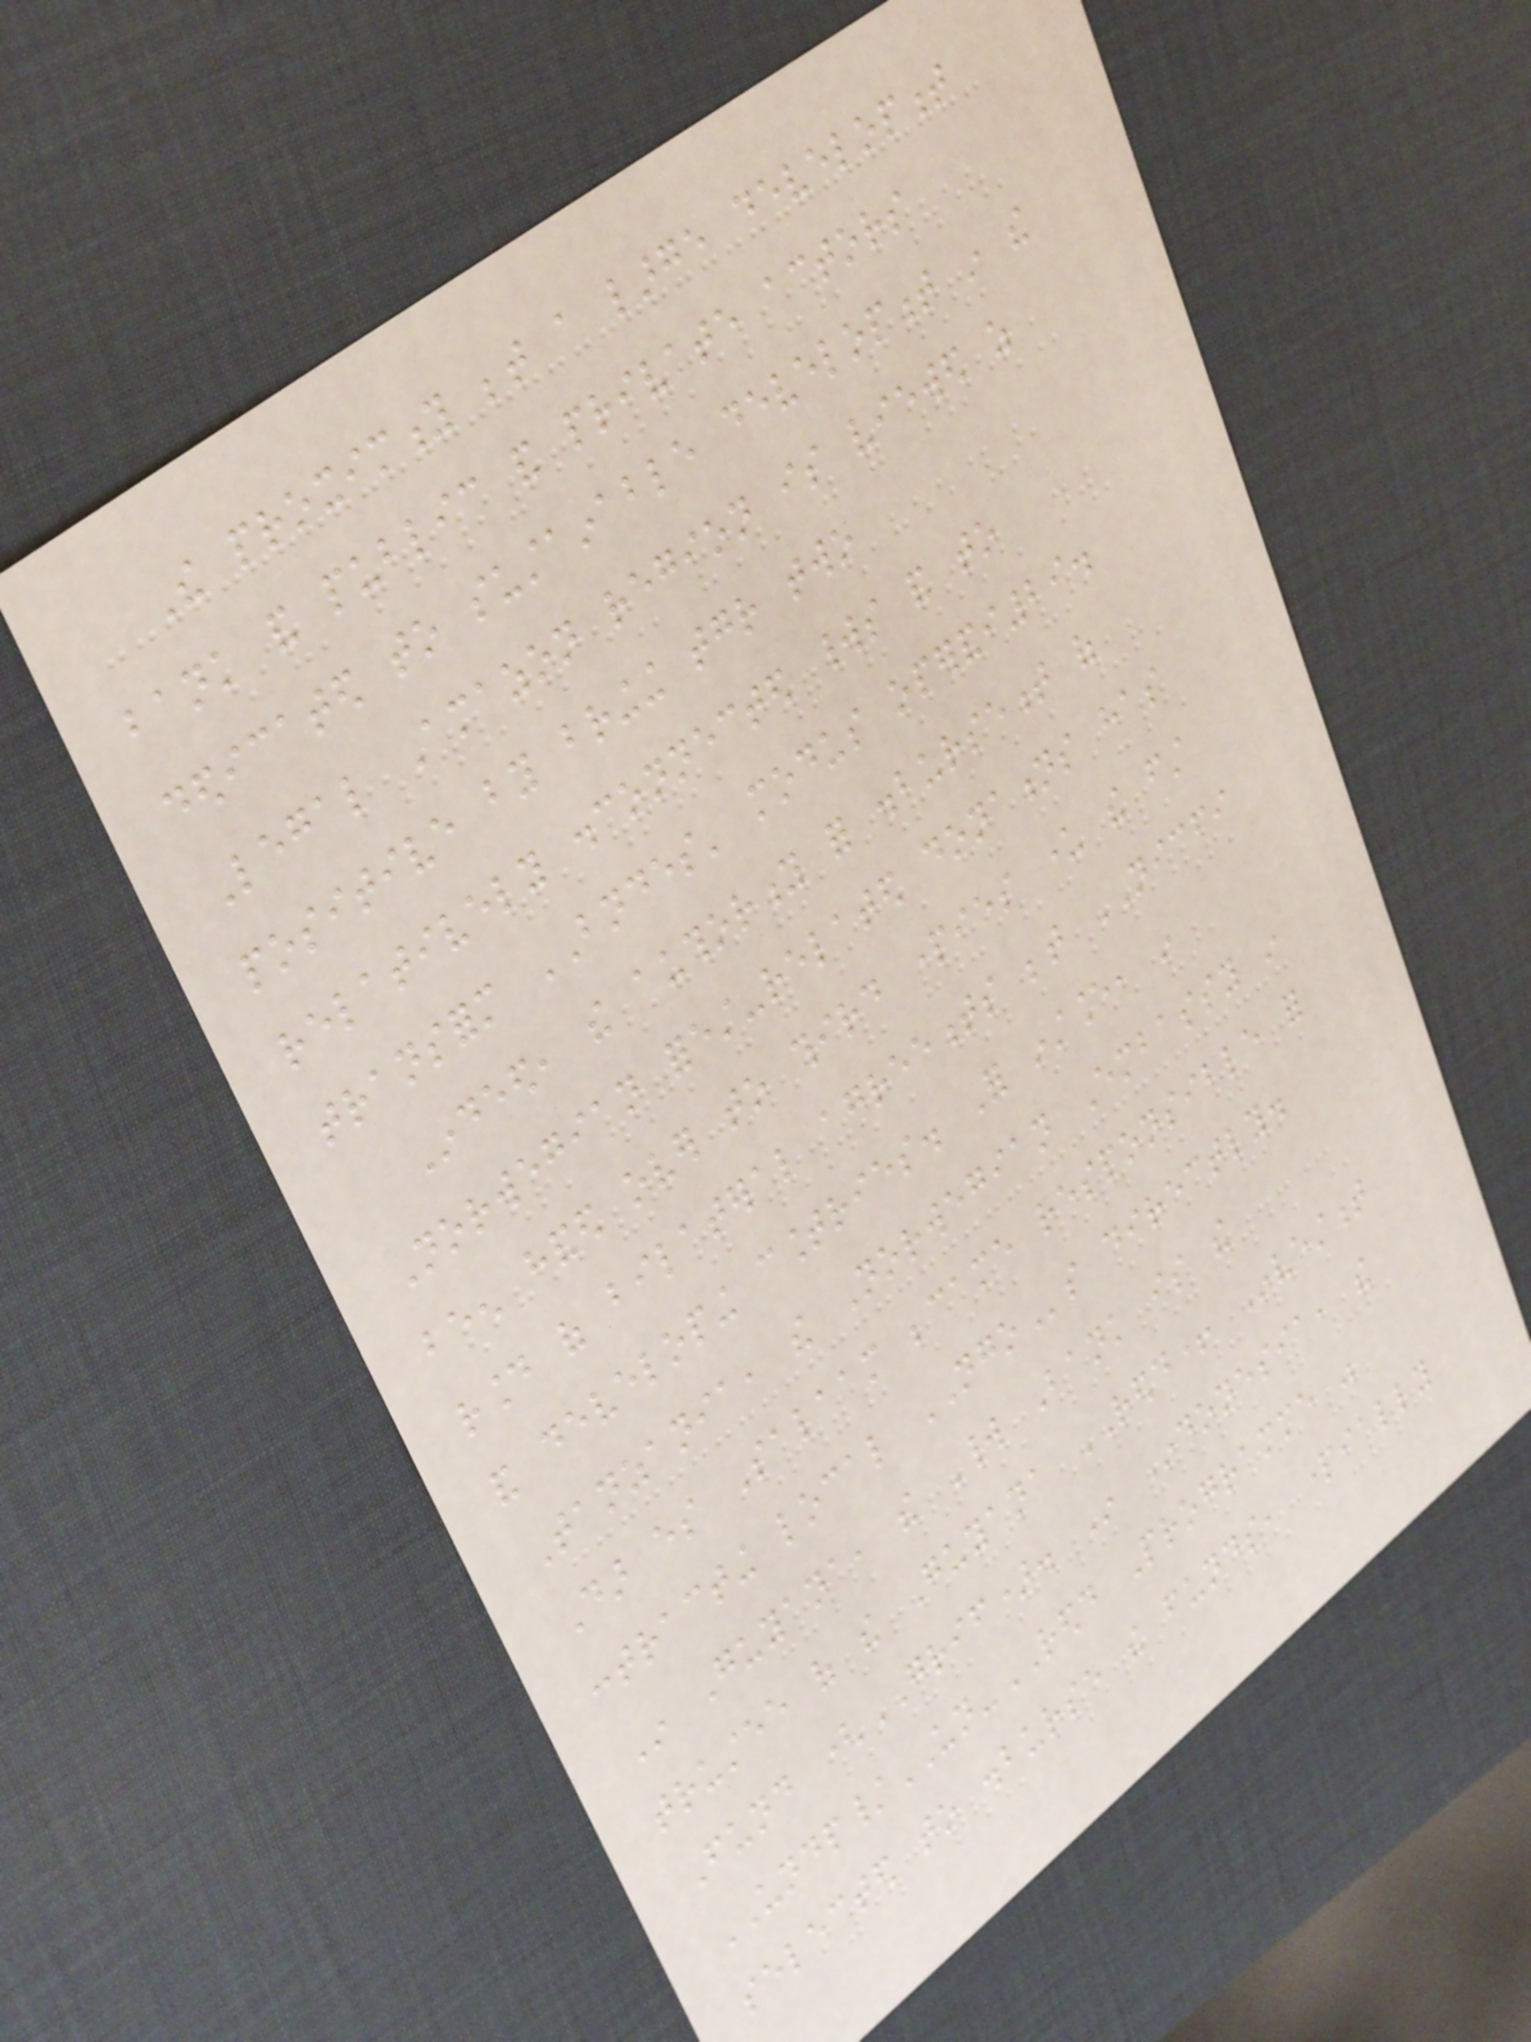The proximity between a large development
bank and public and private actors
dedicated to sustainable development in the
Legal Amazon region is viewed as
positive by bringing together two
relatively disconnected worlds and to
transform BNDES' modus operandi29.
Indeed, the authority for disbursement of
Norwegian forest-related donations has
been handed over to third parties under the first
round of bilateral agreements between NICFI
and developing countries. For instance, in
Tanzania, the Norwegian Embassy in
Dar es Salaam became responsible for
contracting local NGOs directly.
In Guyana, the World Bank is the
trustee of the Guyana REDD+ Investment
Fund (GRIF). In Indonesia, the
UNDP/UN-REDD Programme was
selected to disburse the funds, partially
